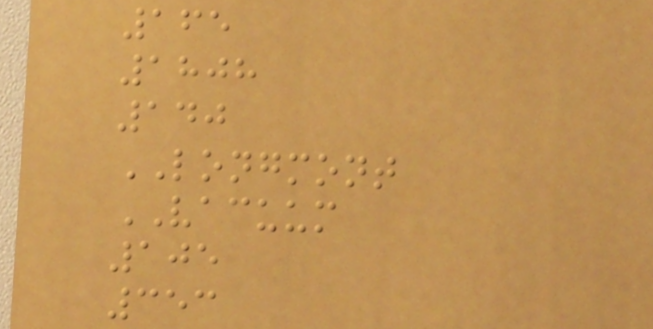165
1808
140
LONGMONT
VACUUM
105
353
